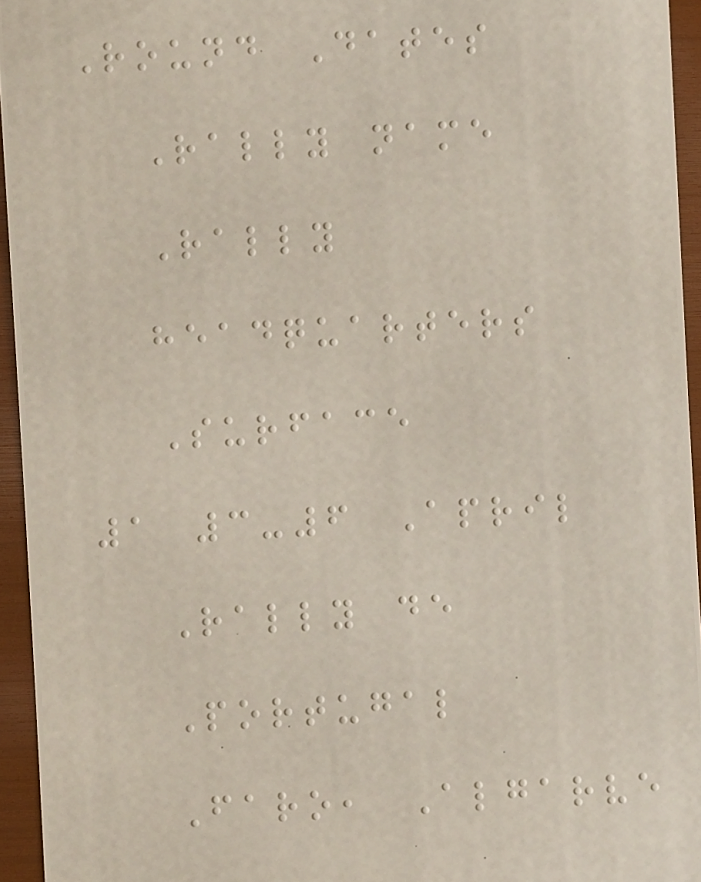Round Dates
Rally name
Rally
headquarters
Surface
1 3-6 April
Rally de
Portugal
Faro, Algarve
